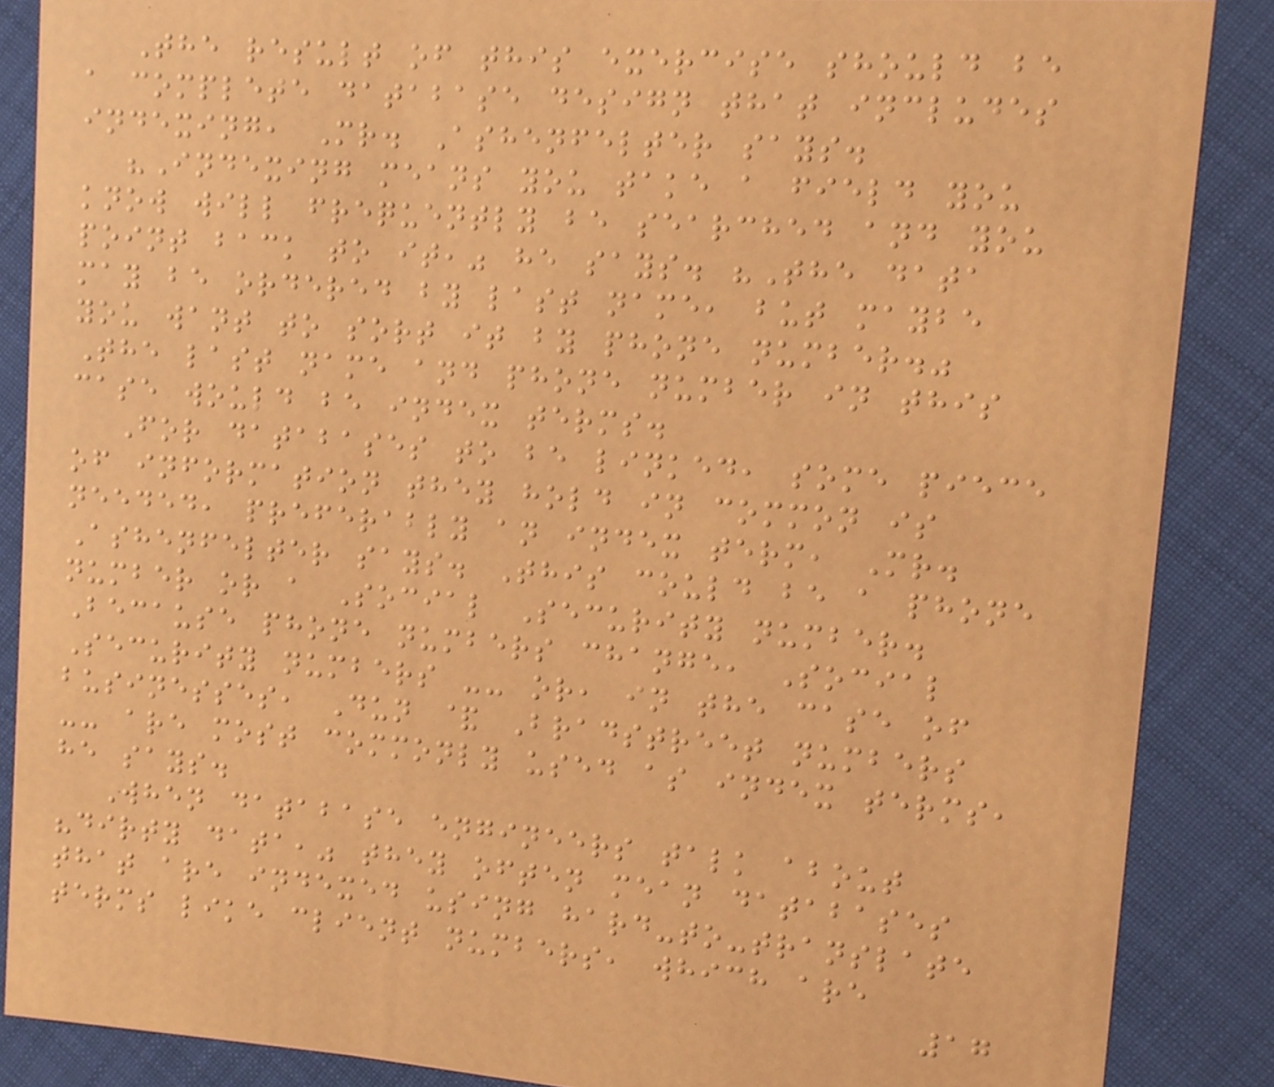The result of this exercise should be
a complete database design that includes
indexing, Mr. Ashenfelter says.
"Indexing means you take a field you
know will frequently be searched and you
point back to it," he says. "The data
may be ordered by last name, but maybe
you want to sort it by phone number."
The last name and phone number in this
case would be index terms.
For databases to be linked, some piece
of information they hold in common is
needed, preferably an index term, Mr.
Ashenfelter says. This could be a phone
number or a Social Security number.
Because phone numbers change, Social
Security numbers -- or, in the case of
businesses, Dun & Bradstreet numbers
-- are most commonly used as index terms,
he says.
When database engineers talk about
"dirty data," they often mean databases
that are indexed using hard-to-translate
terms like client numbers, which are
17
